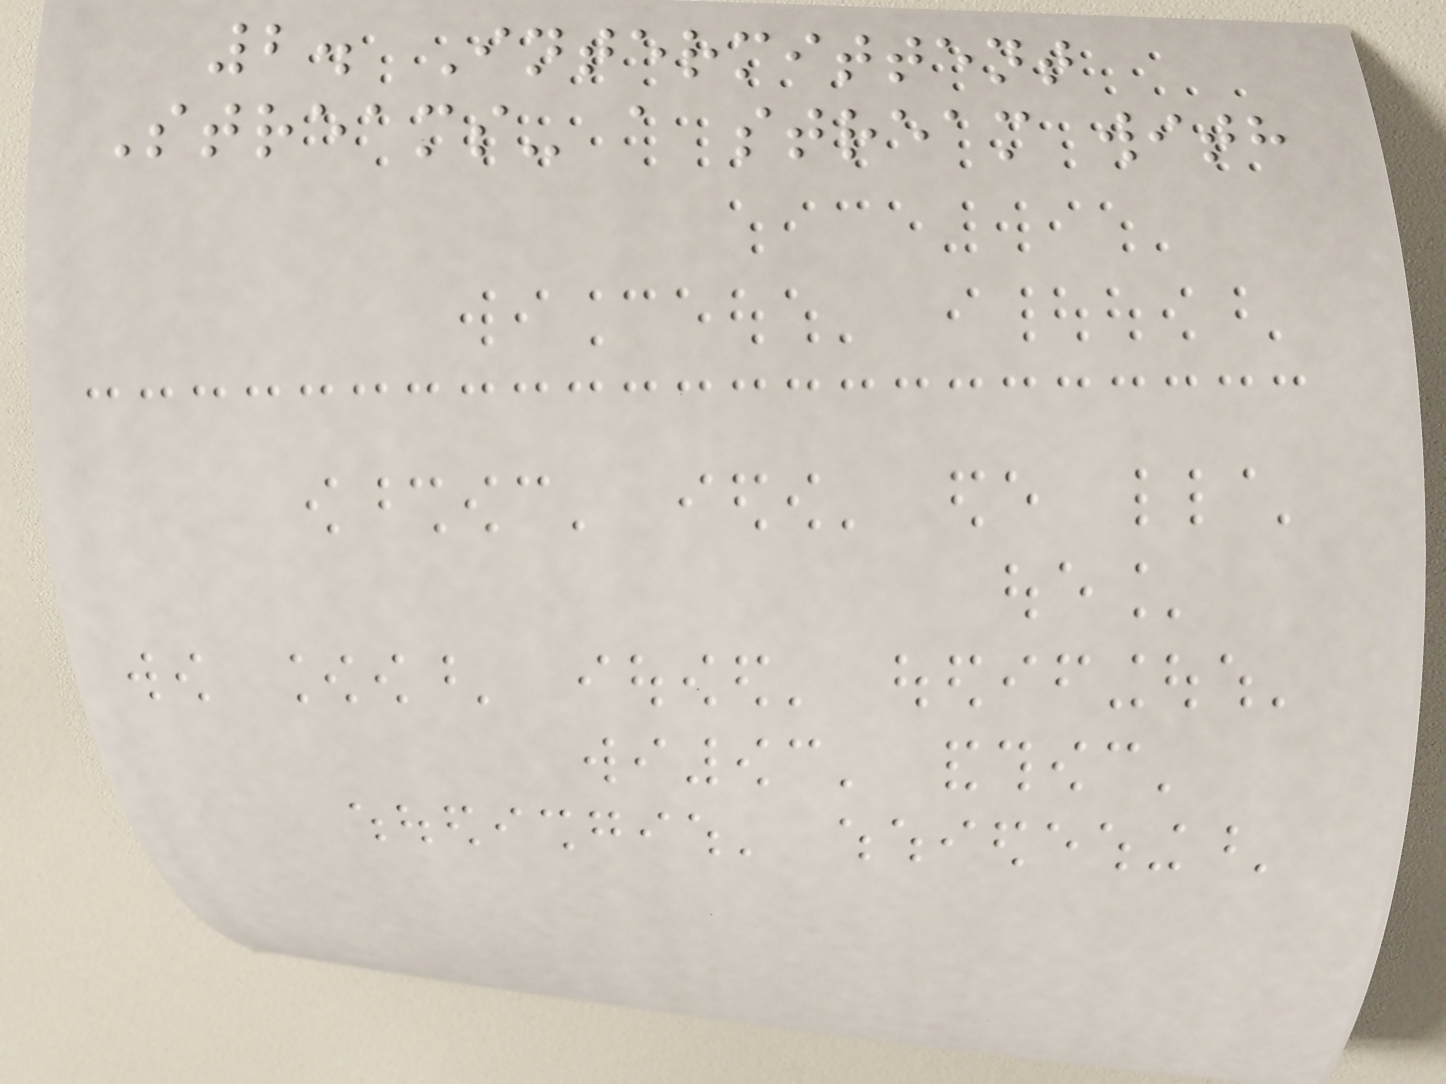2. Intermittent
Streams- a stream with
